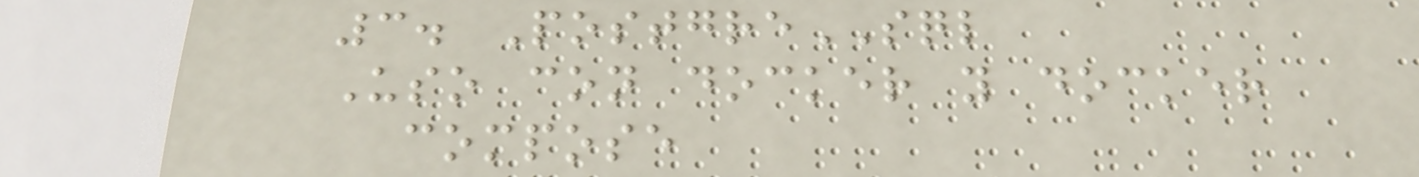3. PostgreSQL
Uso con docker y docker
compose
